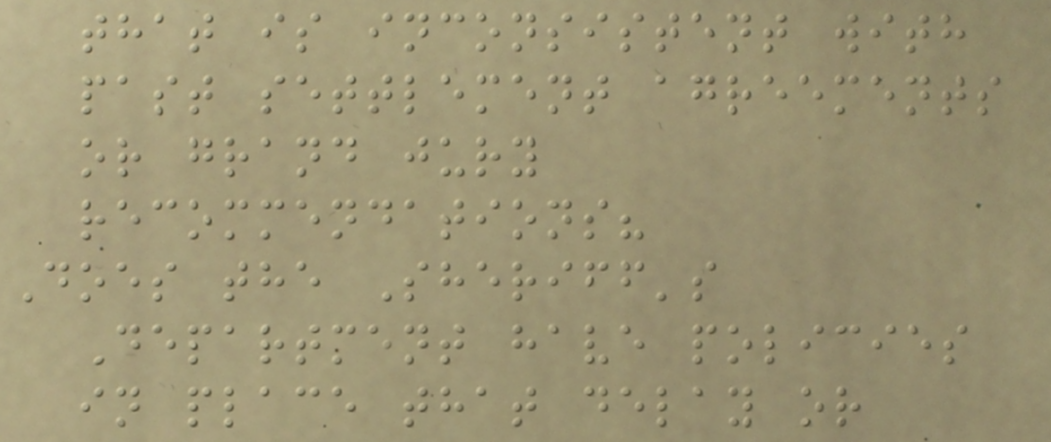that is inconsistent with
past settlement agreements
or grand jury
recommendations?
Does the Sheriff's
Department have policies
in place that delay or
